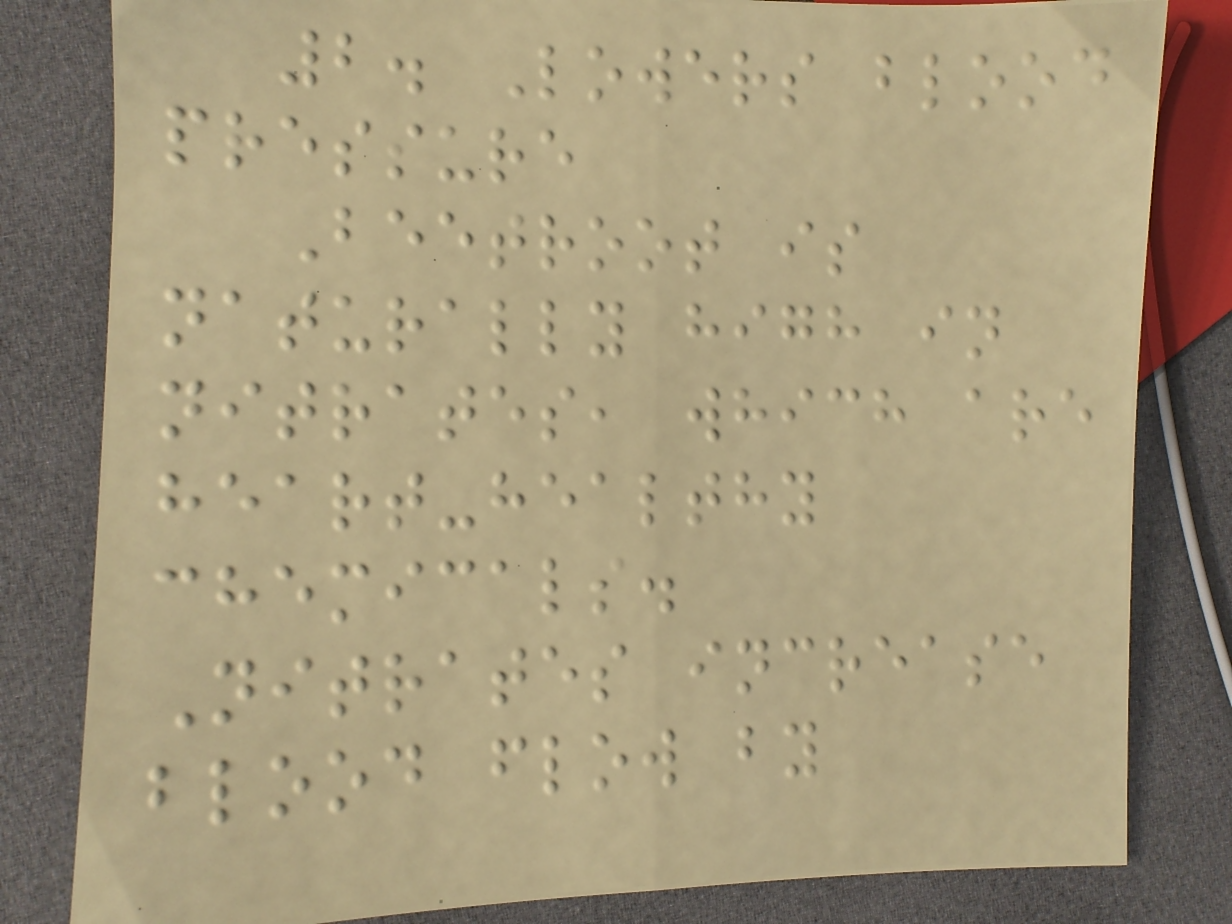2. Lowers blood
pressure
Beetroot is
naturally high in
nitrates, which are
heart-healthy
chemicals.
Nitrates increase
blood flow by
